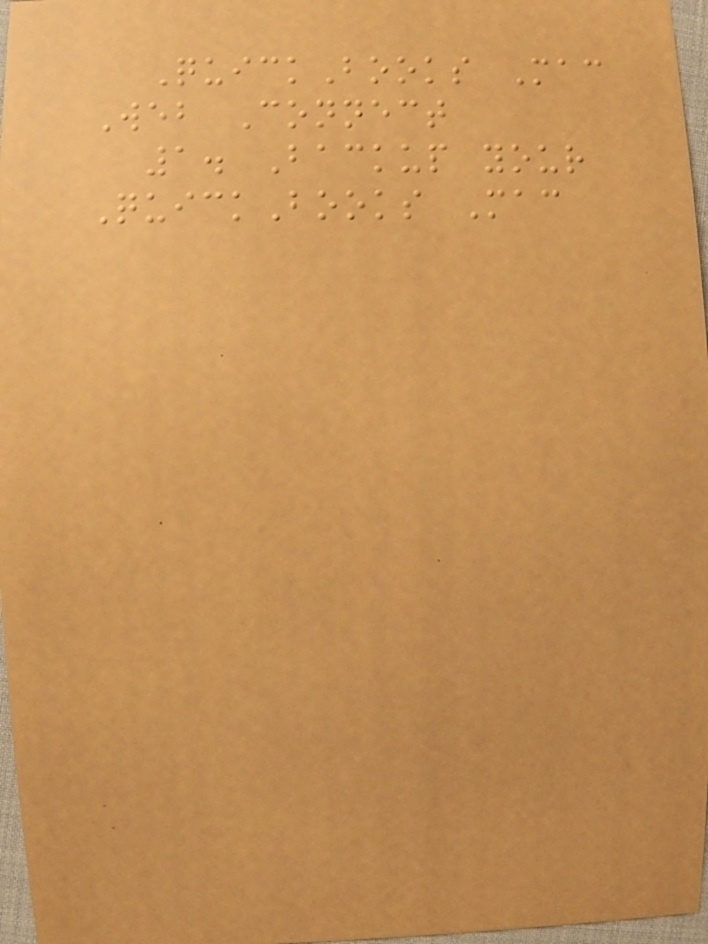QuickBooks Mac
Web Connect
1. Backup your
QuickBooks Mac
